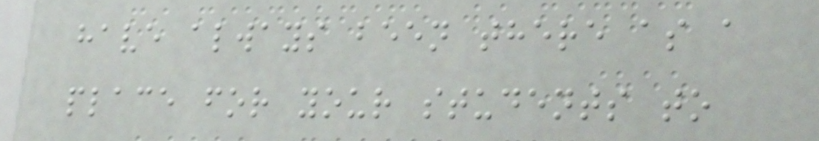have always been there as a
place for your students to
